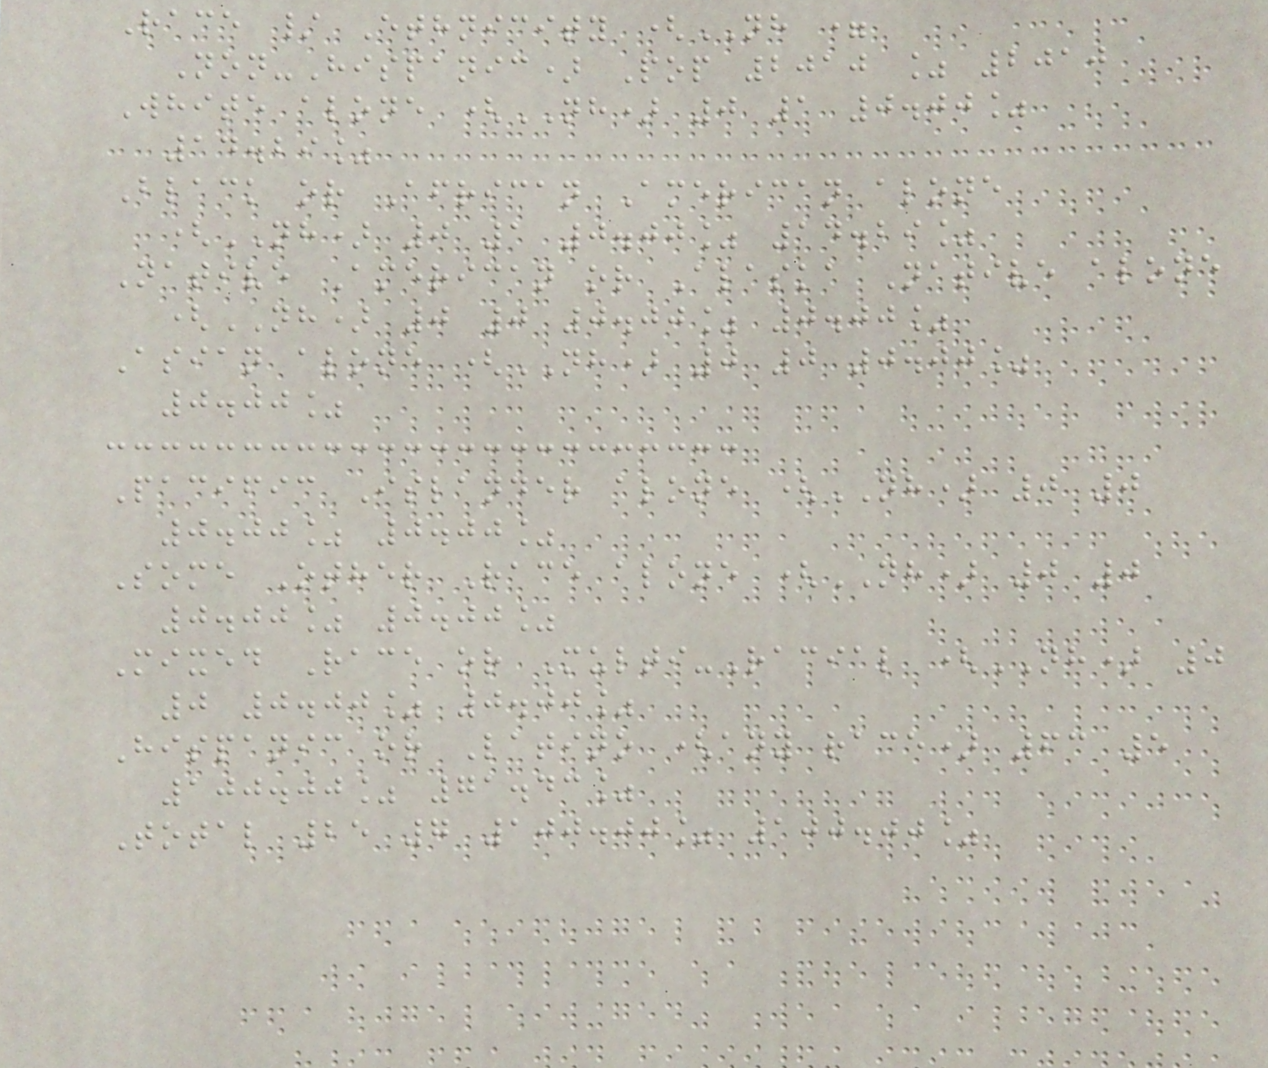Race / Ethnicity (NH =
Non-Hispanic) Pop 2010 % 2010
White alone (NH) 0 1 0.00%
14.29%
Black or African American alone
(NH) 0 1 0.00% 14.29%
Native American or Alaska Native alone
(NH) 0 0 0.00% 0.00%
Asian alone (NH) 0 0 0.00%
0.00%
Pacific Islander alone (NH) 0 0
0.00% 0.00%
Some Other Race alone (NH) 0 0
0.00% 0.00%
Mixed Race or Multi-Racial (NH) 0
0 0.00% 0.00%
Hispanic or Latino (any race) 63 5
100.00% 71.43%
Total 25 7 100.00% 100.00%
